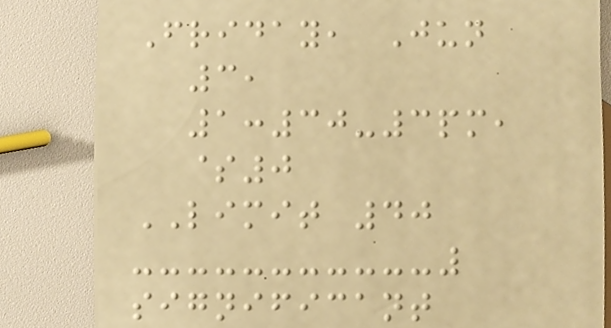Friday, Jun
3,
1:30-3pm,
$0
LIMIT 40
significant
